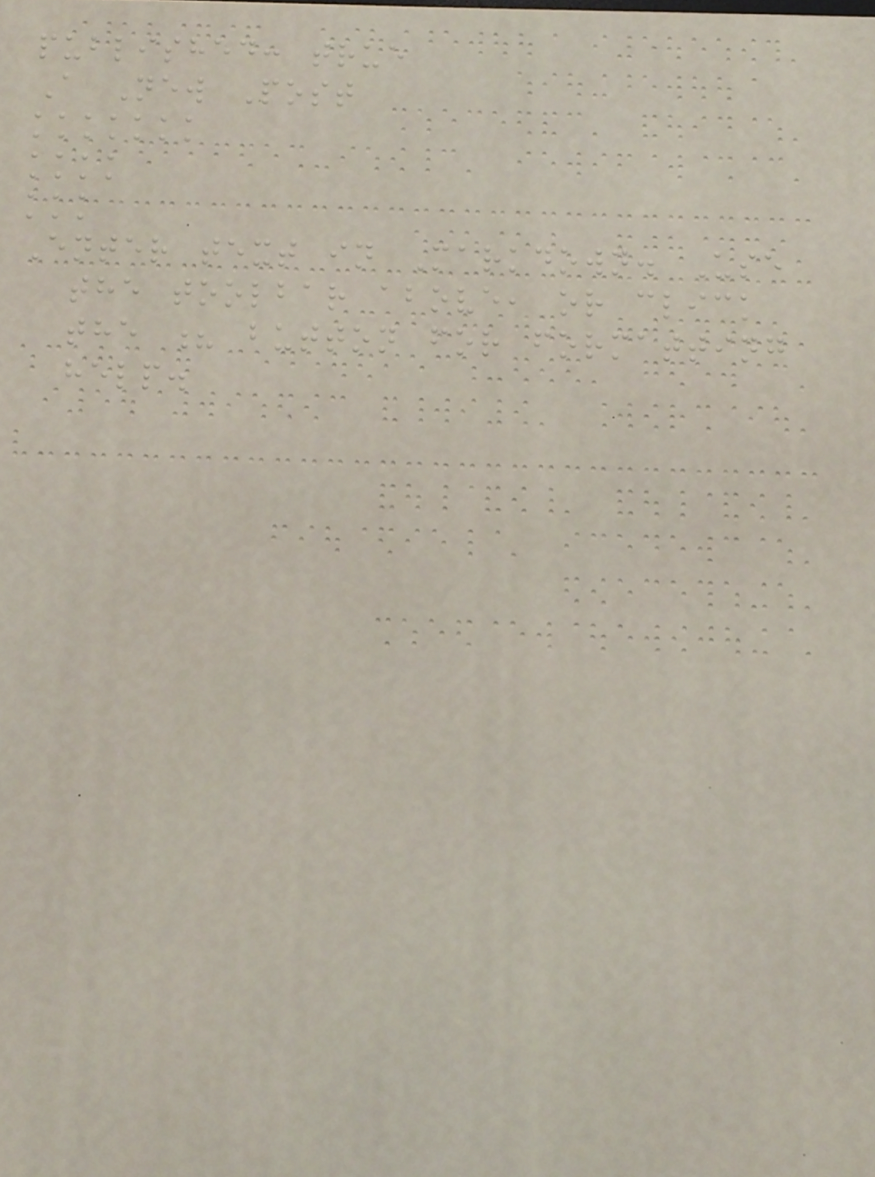published: true
A New Post
kkkkkkk
kkkk
kkk
Enter text in Markdown. Use
the toolbar above, or click
the ? button for formatting
help.
